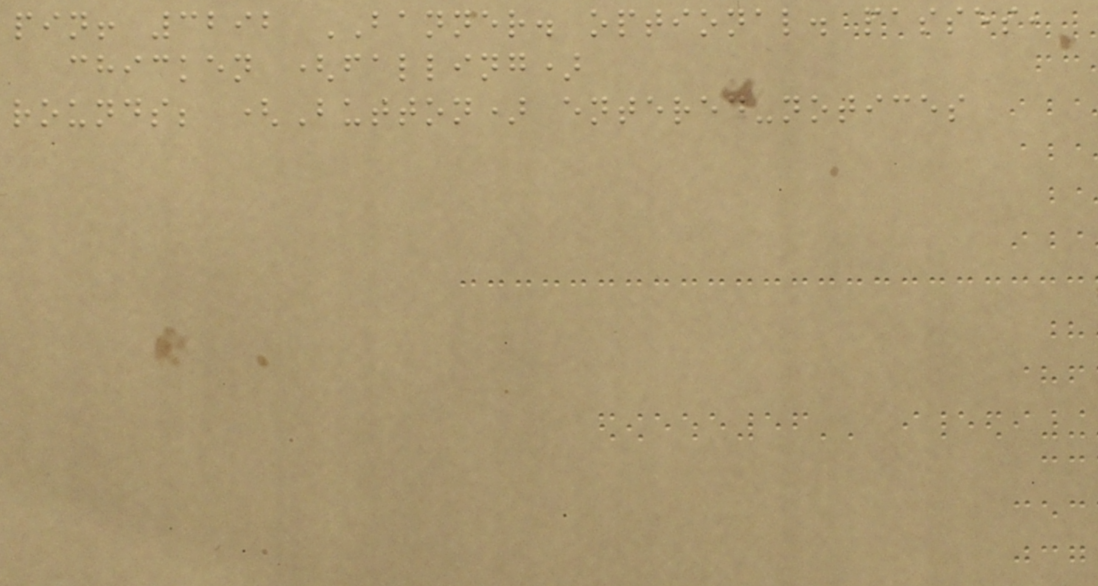pin! 3292 BANNER. optional. passes,
chicken (falling)
rounds; (Button) entered-notices
